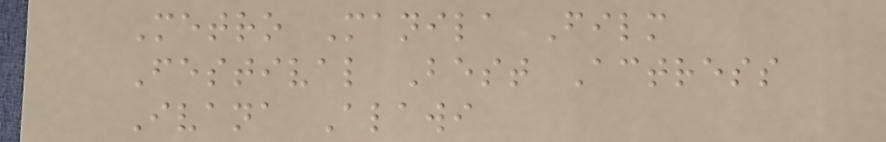Metro Manila Film
Festival Best Actress
Ivana Alawi
